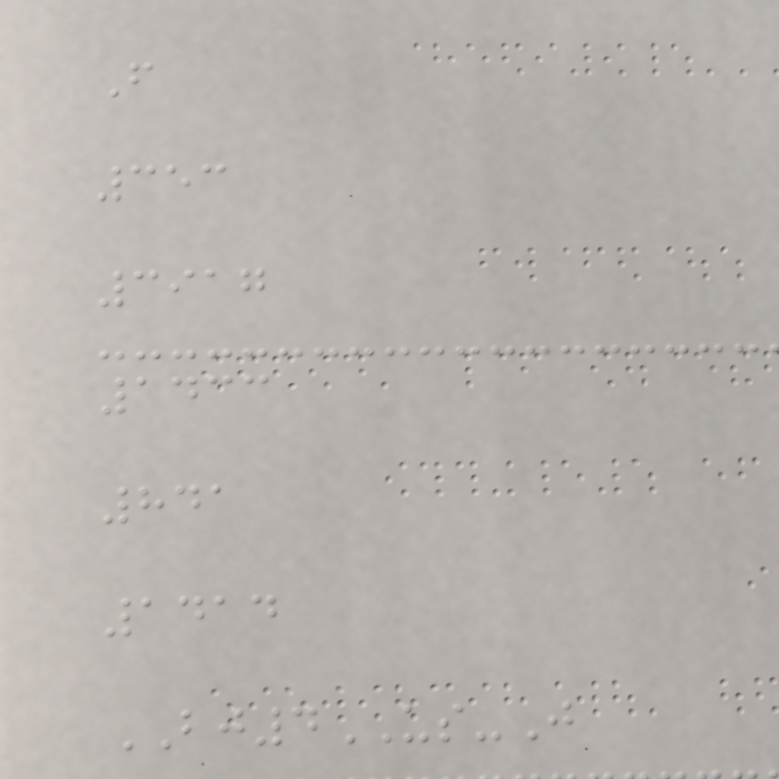F
353
3917
1433
841
1414
BJ4US-J
